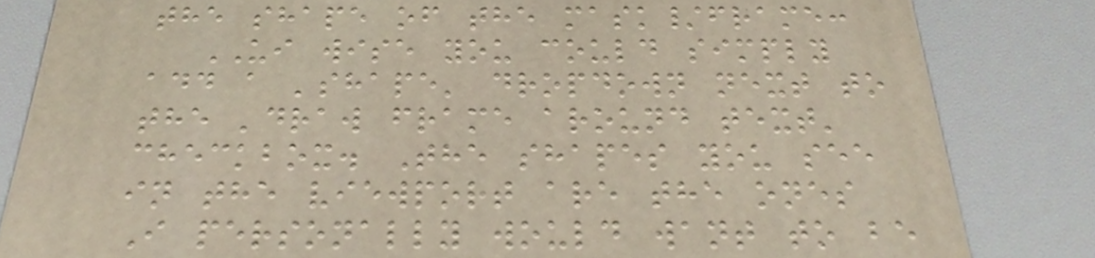the shape of the mask/frame:
UI wise you could simply
add a 'shape' dropdown next to
the 'draw frame around text'
checkbox. The shapes you see
in the viewport are the ones
I personally would want to be
